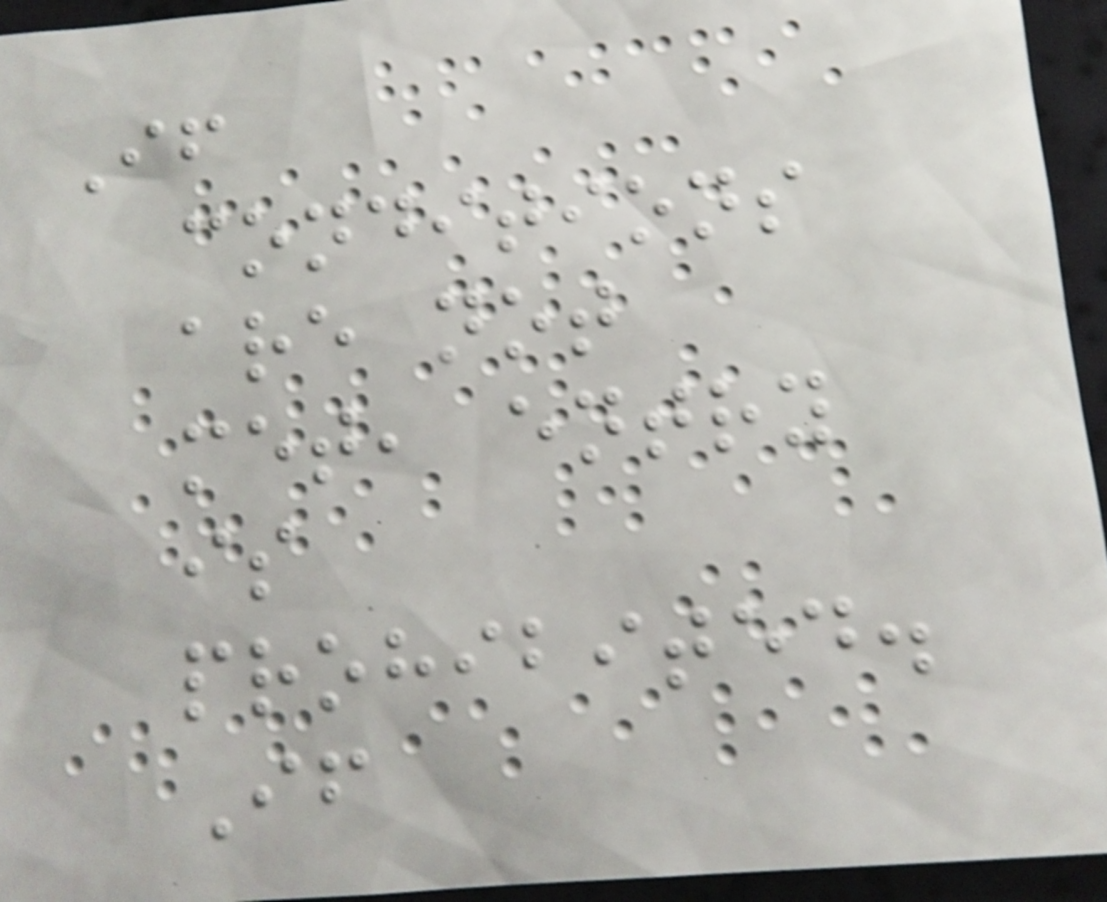If
conditions
are not
met, entry
is
prohibited.
If
